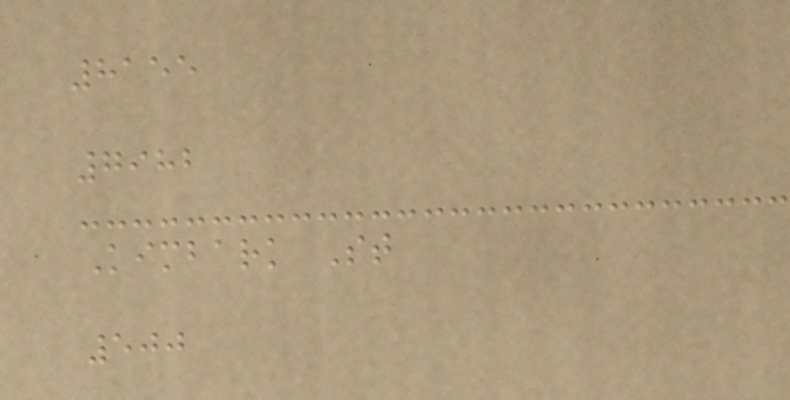8155
7982
Kimbark St
500
